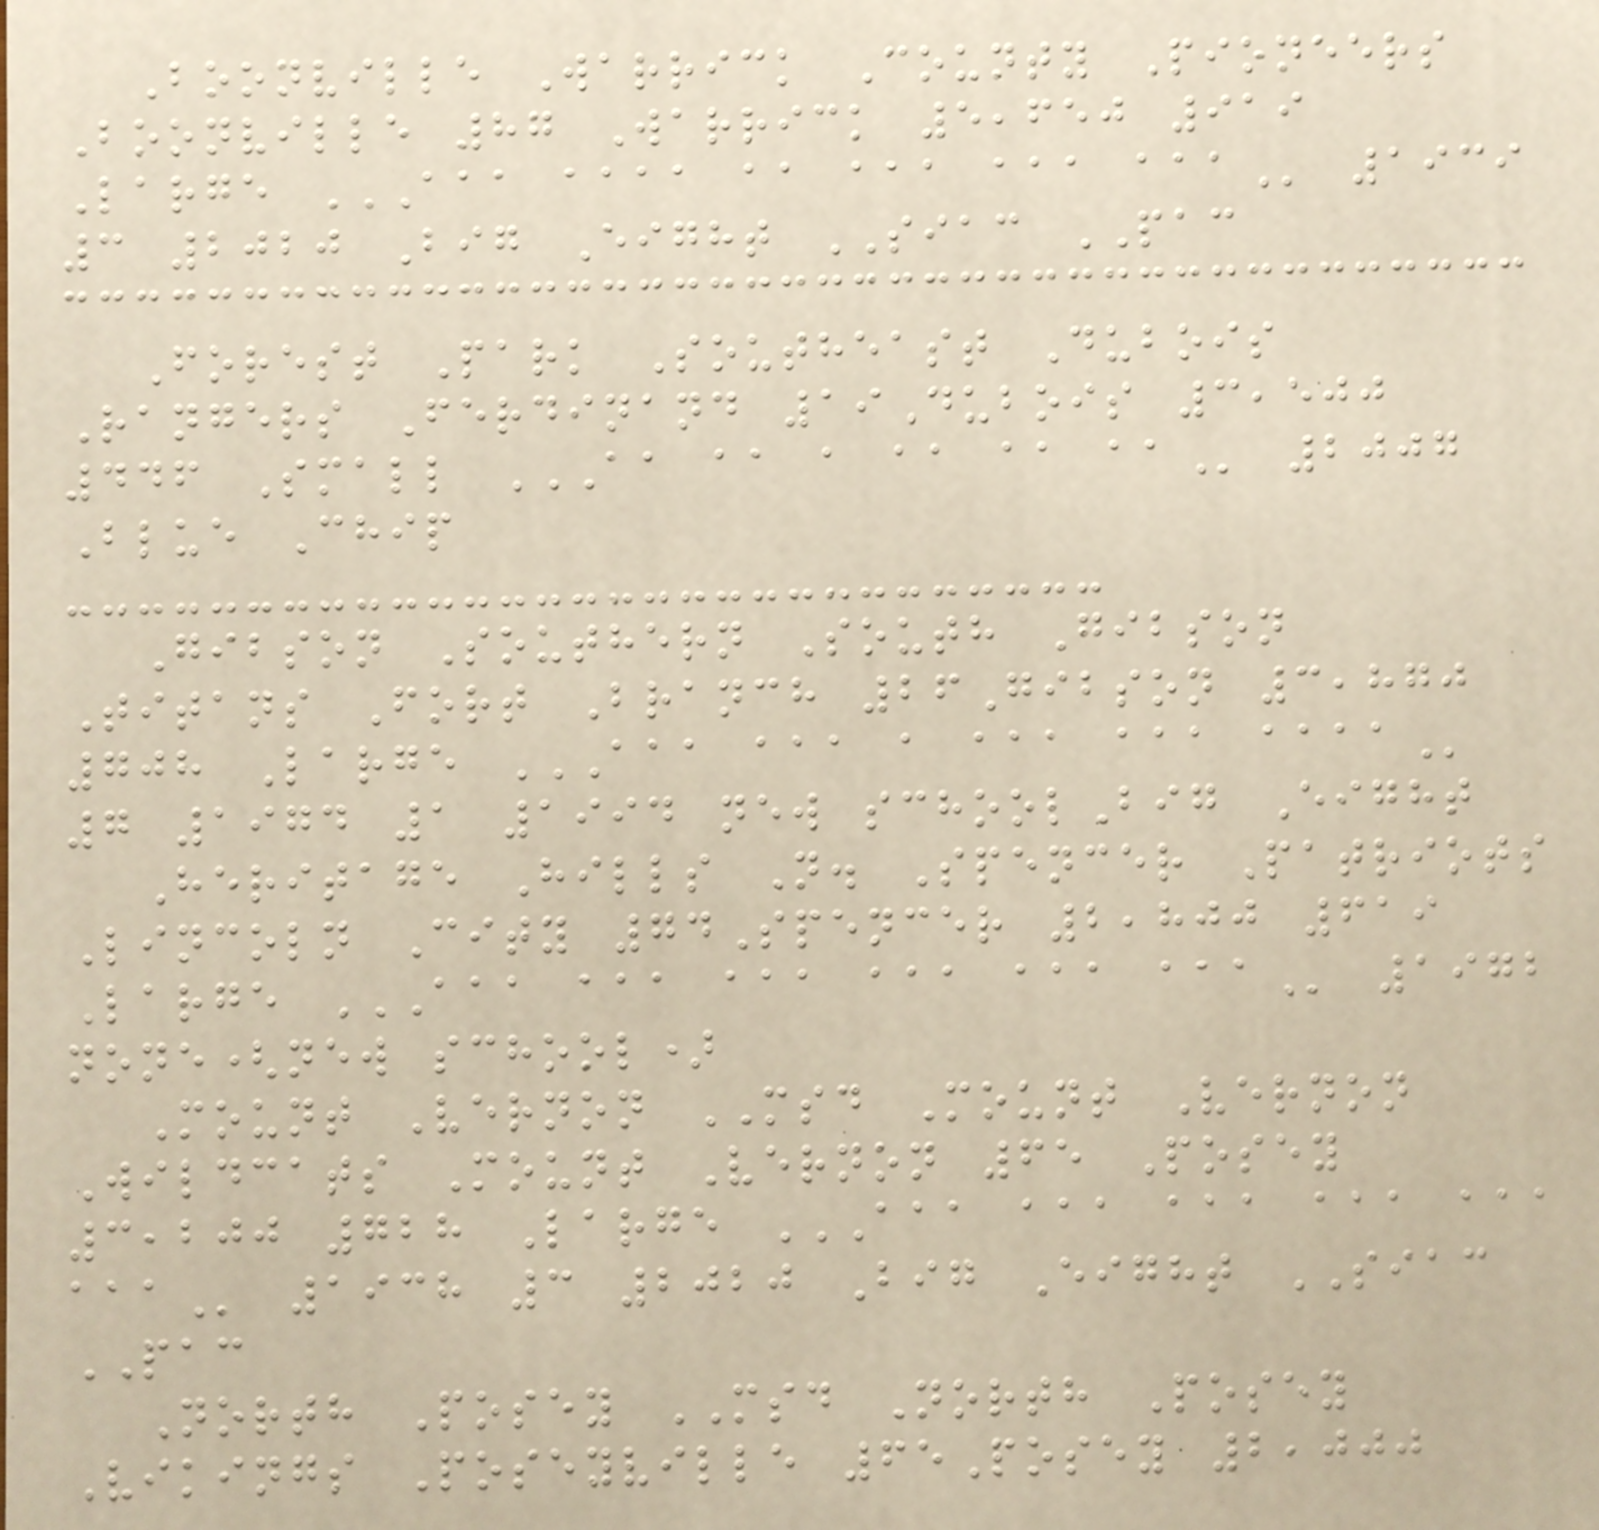Boonville Warrick County Pioneers
Boonville 87 Warrick 5,650 919
Large AAA AAAA AA AAA AAA AAA 1939
3 2020 Big Eight SIAC PAC
Forest Park Southeast Dubois
Rangers Ferdinand 19Dubois 3,500
446 Small AA AA A AA AA AA 2007
Blue Chip
Gibson Southern South Gibson
Titans Fort Branch 26Gibson 3,870
708 Large AAA AAA A AAA AAA AAAA
7 1974 1 1994 new schoolBig Eight
Heritage Hills N. Spencer Patriots
Lincoln City 74Spencer 2,800 619
Large AAA AAA AAA AAA AAA AAA 1972
none(new school)
Mount Vernon MSD Mount Vernon
Wildcats Mount Vernon 65 Posey
3,200 728 Large AAA AAA AAA AAA AAA
AAA 1938 3 2020 Big Eight SIAC
PAC
North Posey MSD North Posey
Vikings Poseyville 65Posey 2,000
